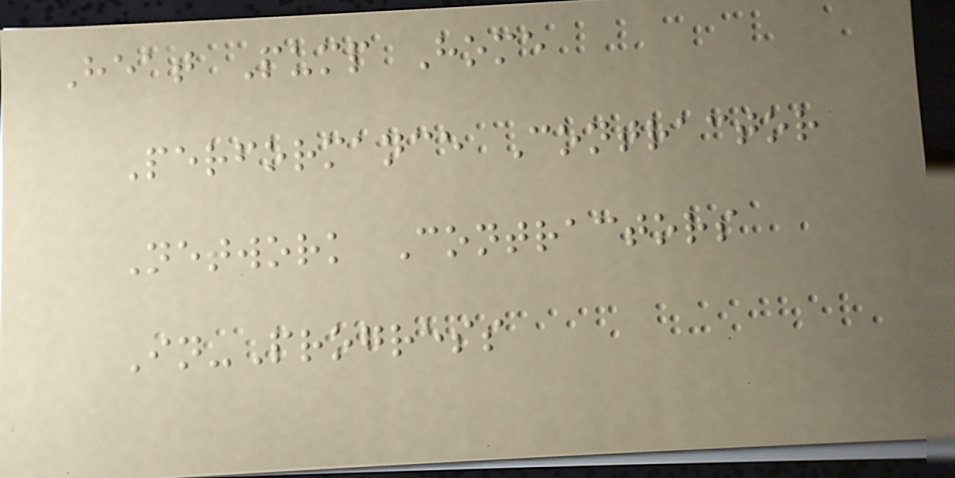Heat Pump Home
Performance Contractor
Network Contractors
In-Progress
